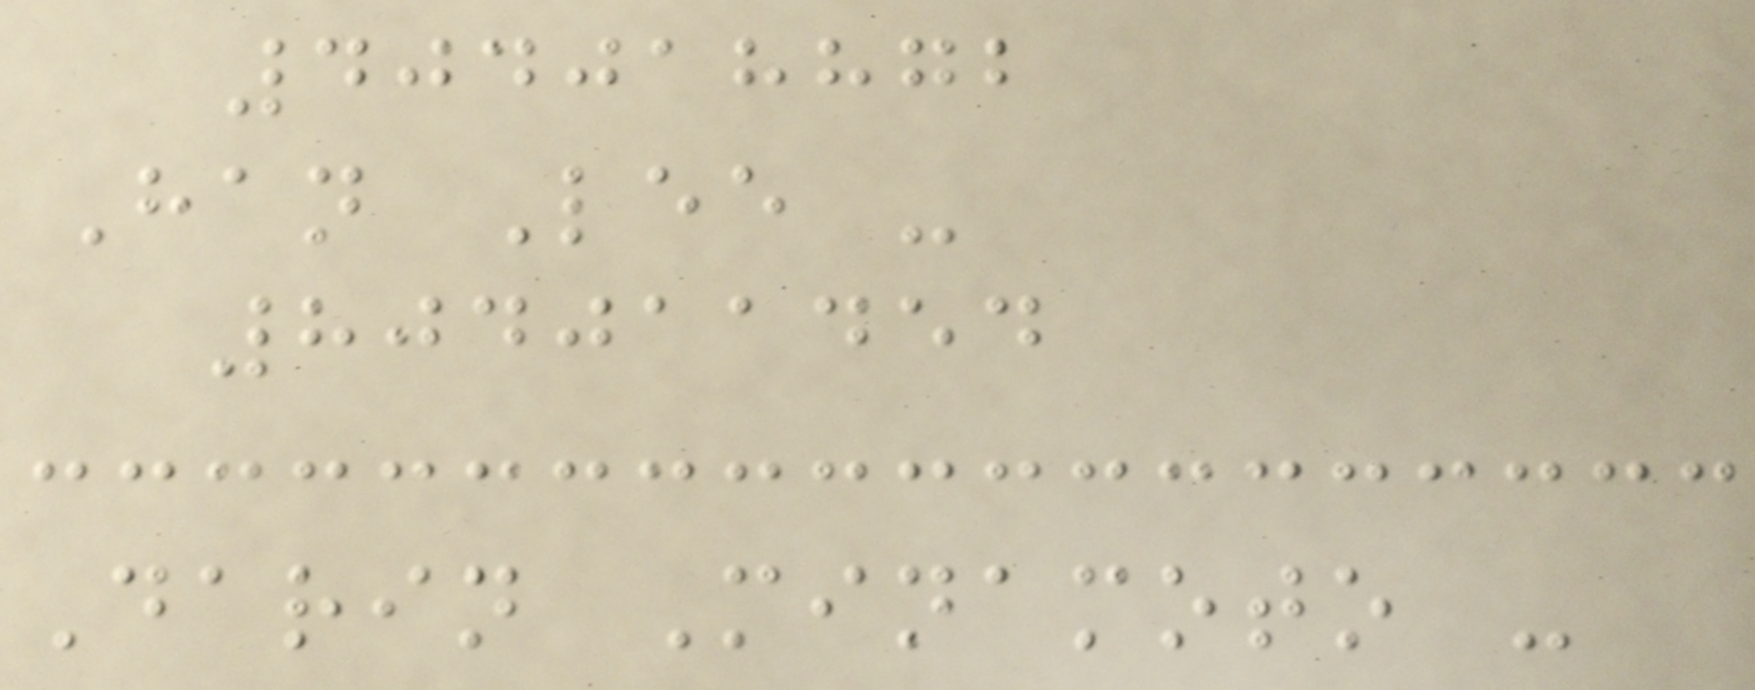404018872
Han Lee -
804011454
Darin Minamoto -
